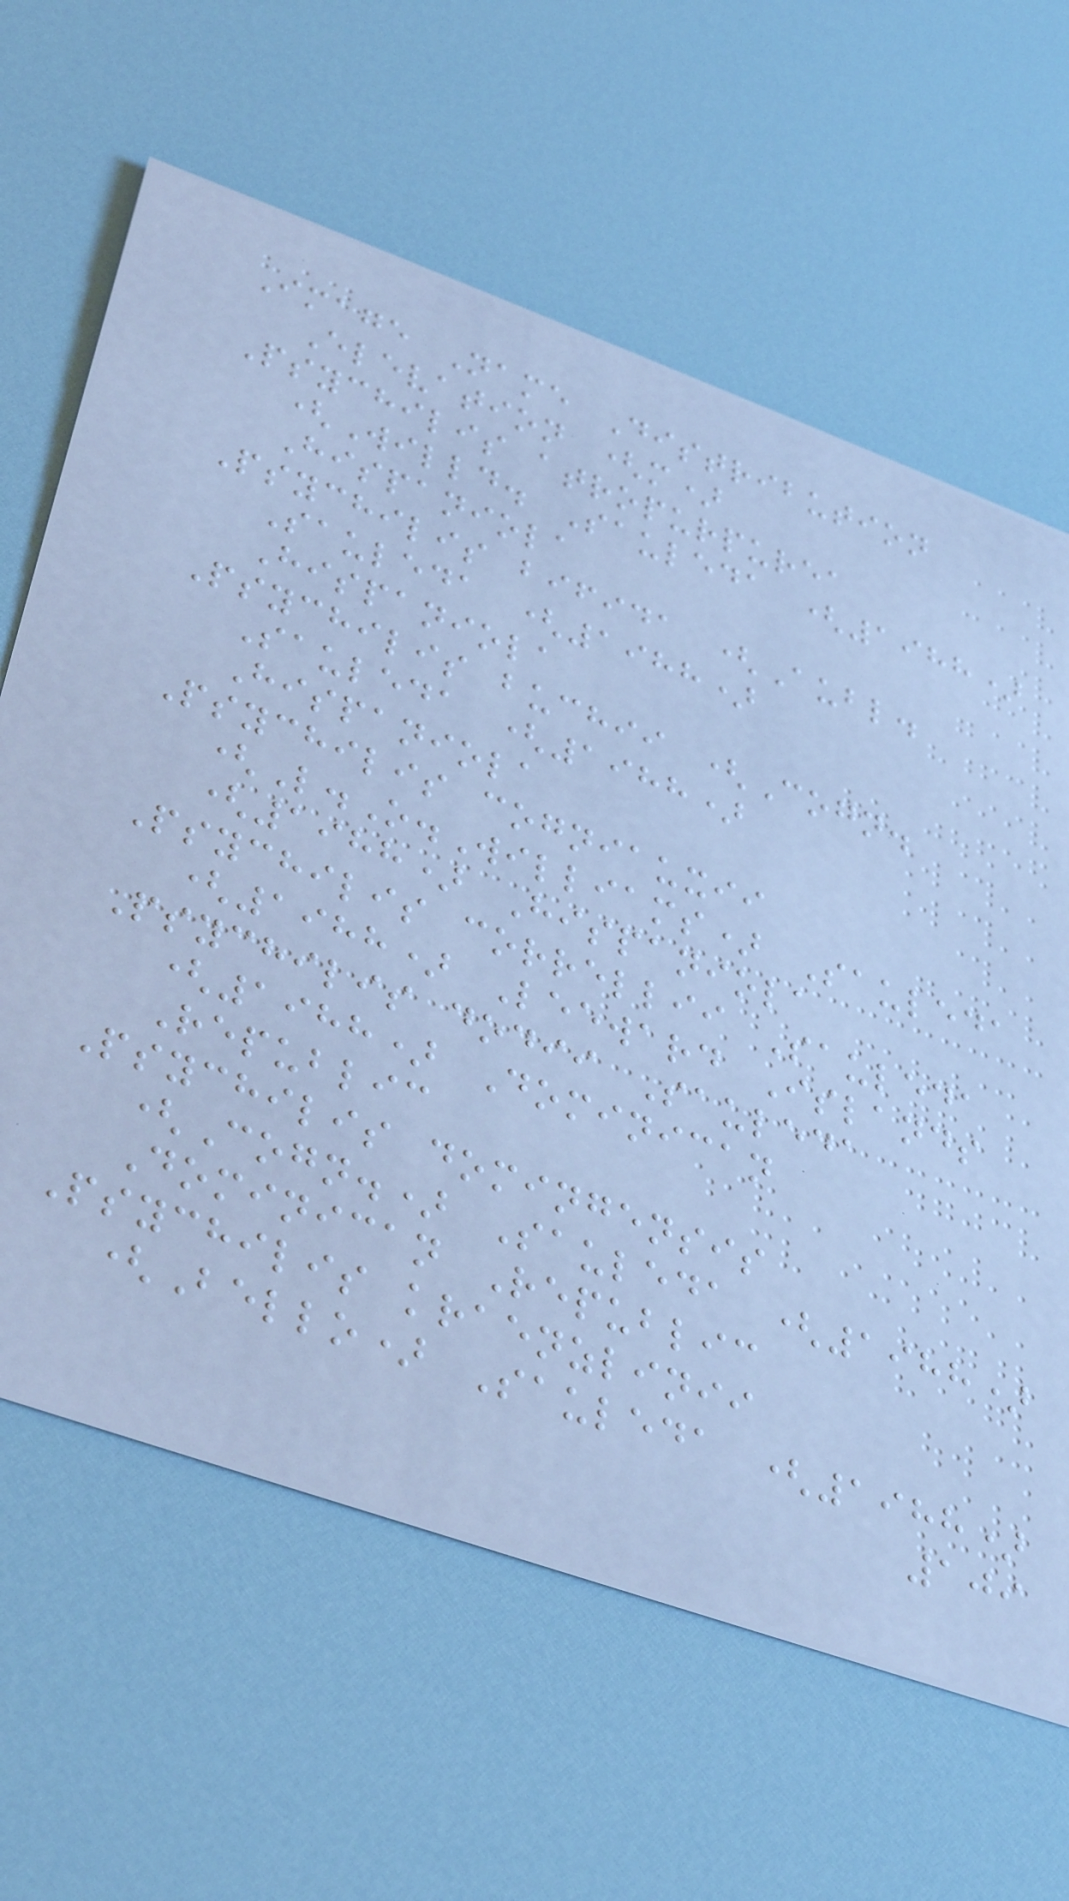Image Name Distribution
Elevation (m)
Psychilis atropurpurea
(Willd. Sauleda (1988)
Hispaniola
Psychilis bifida (Aubl.
Sauleda (1988)
Hispaniola
Psychilis buchii (Cogn.
Sauleda (1988)
Hispaniola
Psychilis cogniauxii
(L.O.Williams) Sauleda
(1988) Hispaniola
Psychilis correllii Sauleda
(1988) Leeward Islands
Psychilis dodii Sauleda
(1988) Dominican
Republic
Psychilis domingensis
(Cogn.) Sauleda (1988)
Dominican Republic
Psychilis kraenzlinii
(Bello) Sauleda (1988)
109
